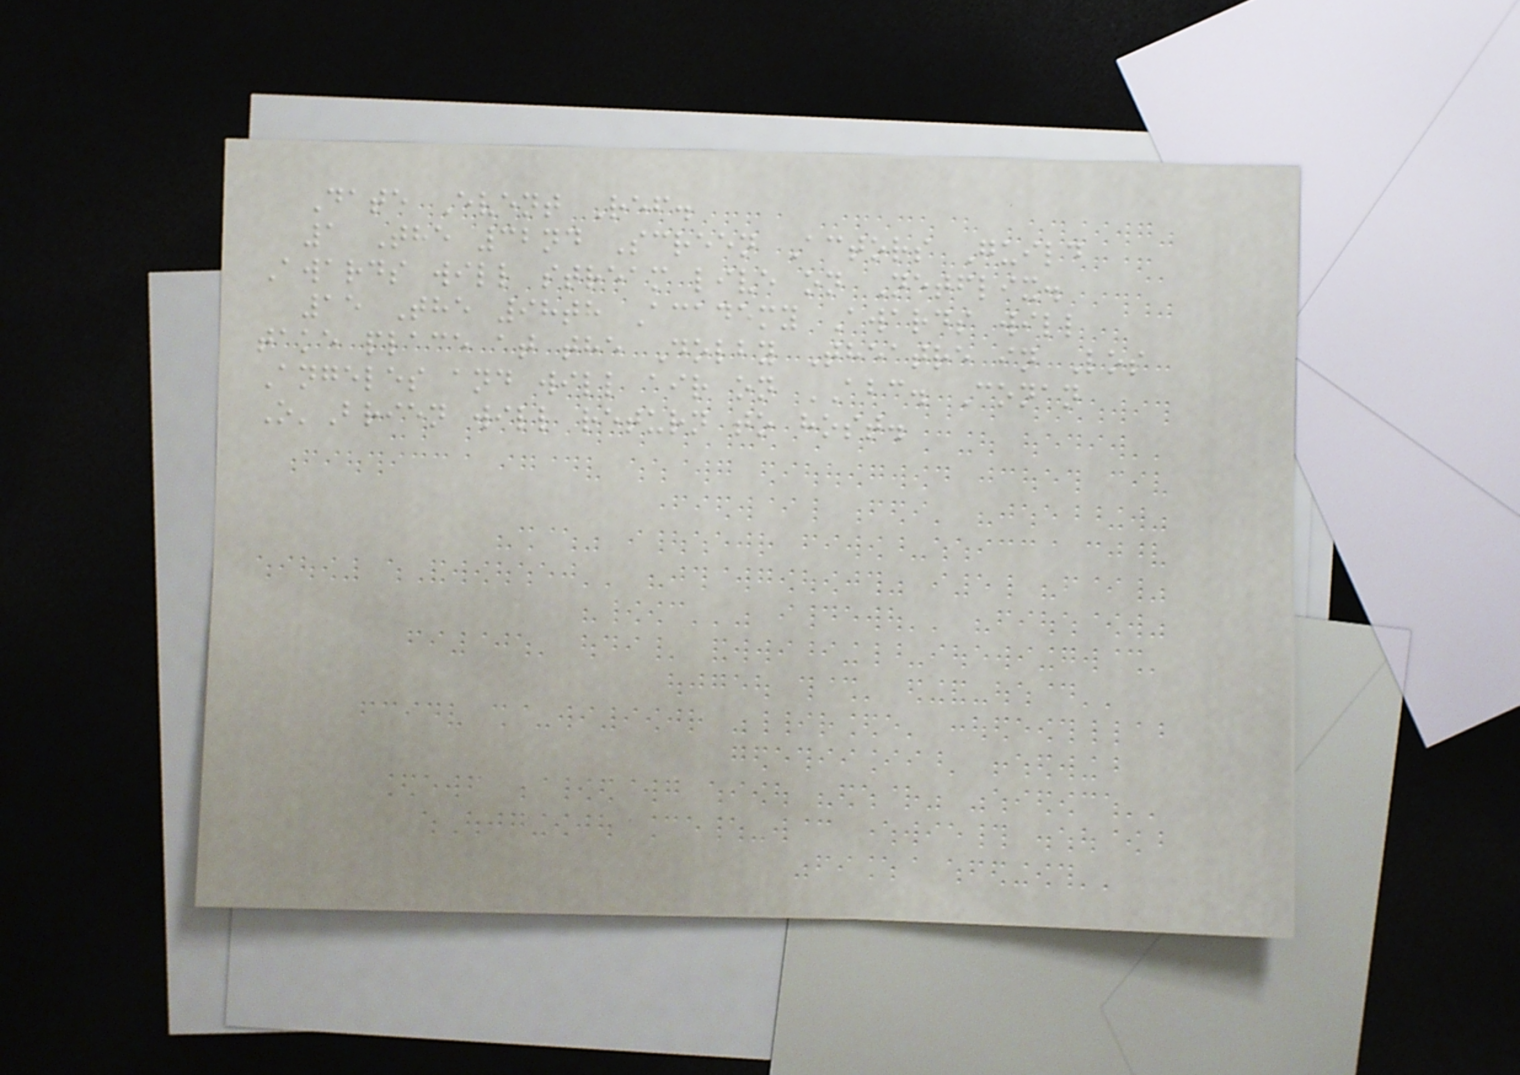Date Event Ref.
1 The 32nd Screen Actors Guild
Awards will stream live on Netflix.
15 The 98th Academy Awards will
take place at the Dolby Theatre in Los
Angeles and will air on ABC. Conan
O'Brien will return to host.
